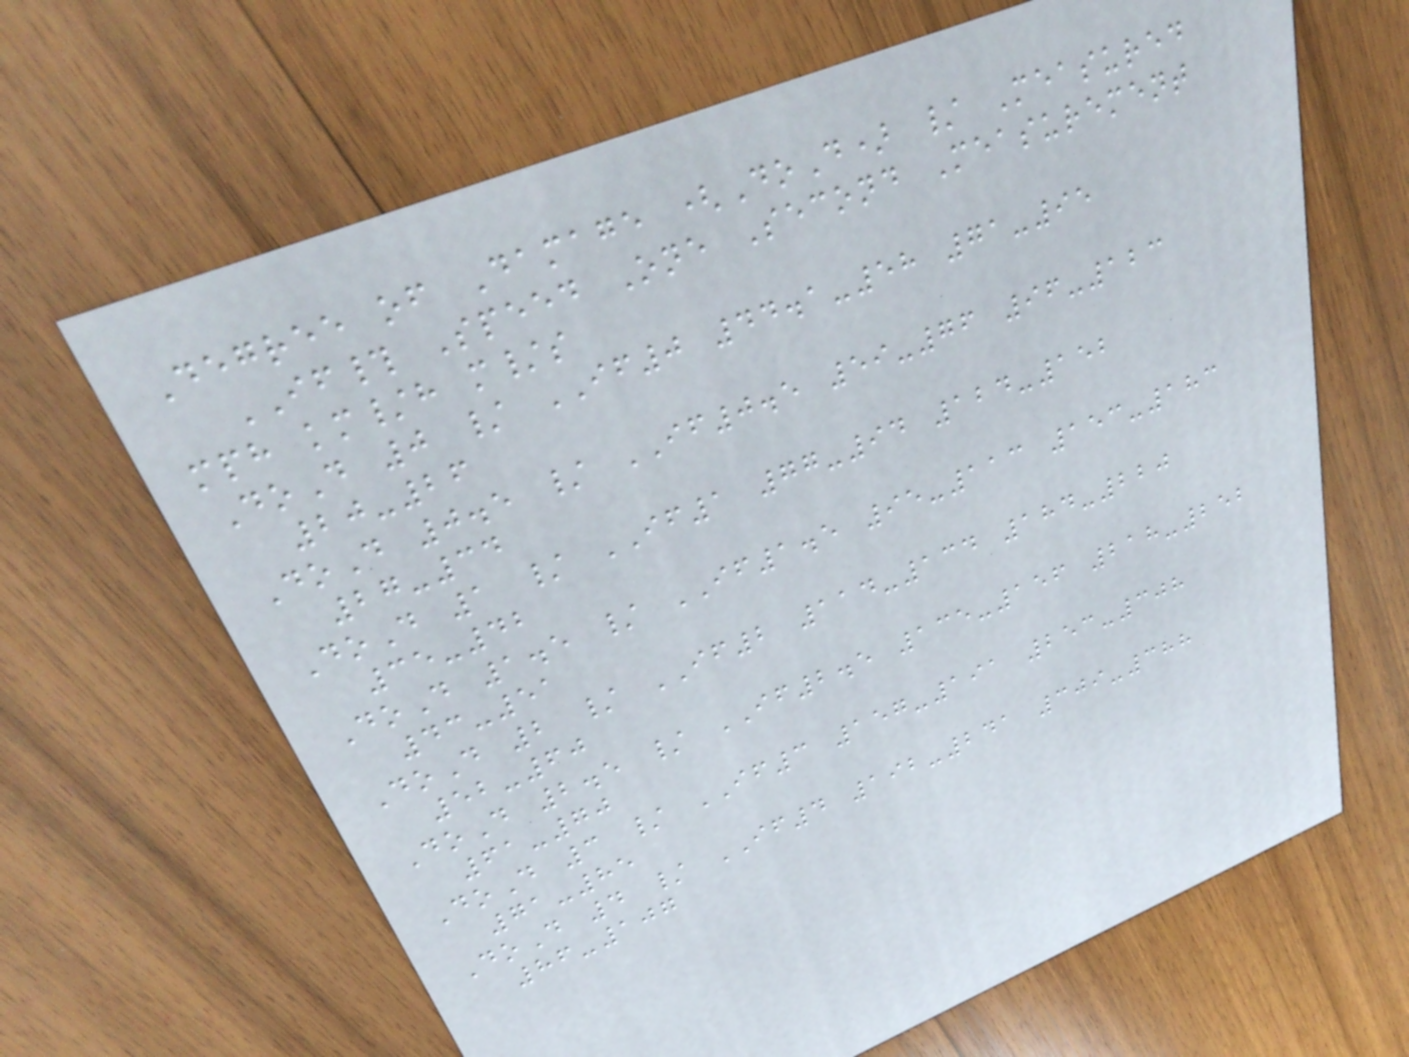Degree of Damage (DoD) / Measured
IF# Speed One Second Measurement
mph km/h m/s
DoD 0 / IF0 44.1-58 71-95
20-26
DoD 0.5 / IF0.5 59-76 96-123
27-34
DoD 1 / IF1 77-94 124-152
35-42
DoD 1.5 / IF1.5 95-113 153-183
43-51
DoD 2 / IF2 114-134 184-220
52-60
DoD 2.5 / IF2.5 135-156 218-252
61-70
DoD 3 / IF3 157-191 253-308
71-85
DoD 4 / IF4 192-241 309-388
86-107
